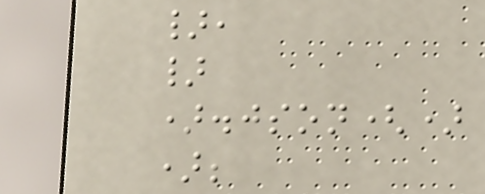},
}
).json()
);
